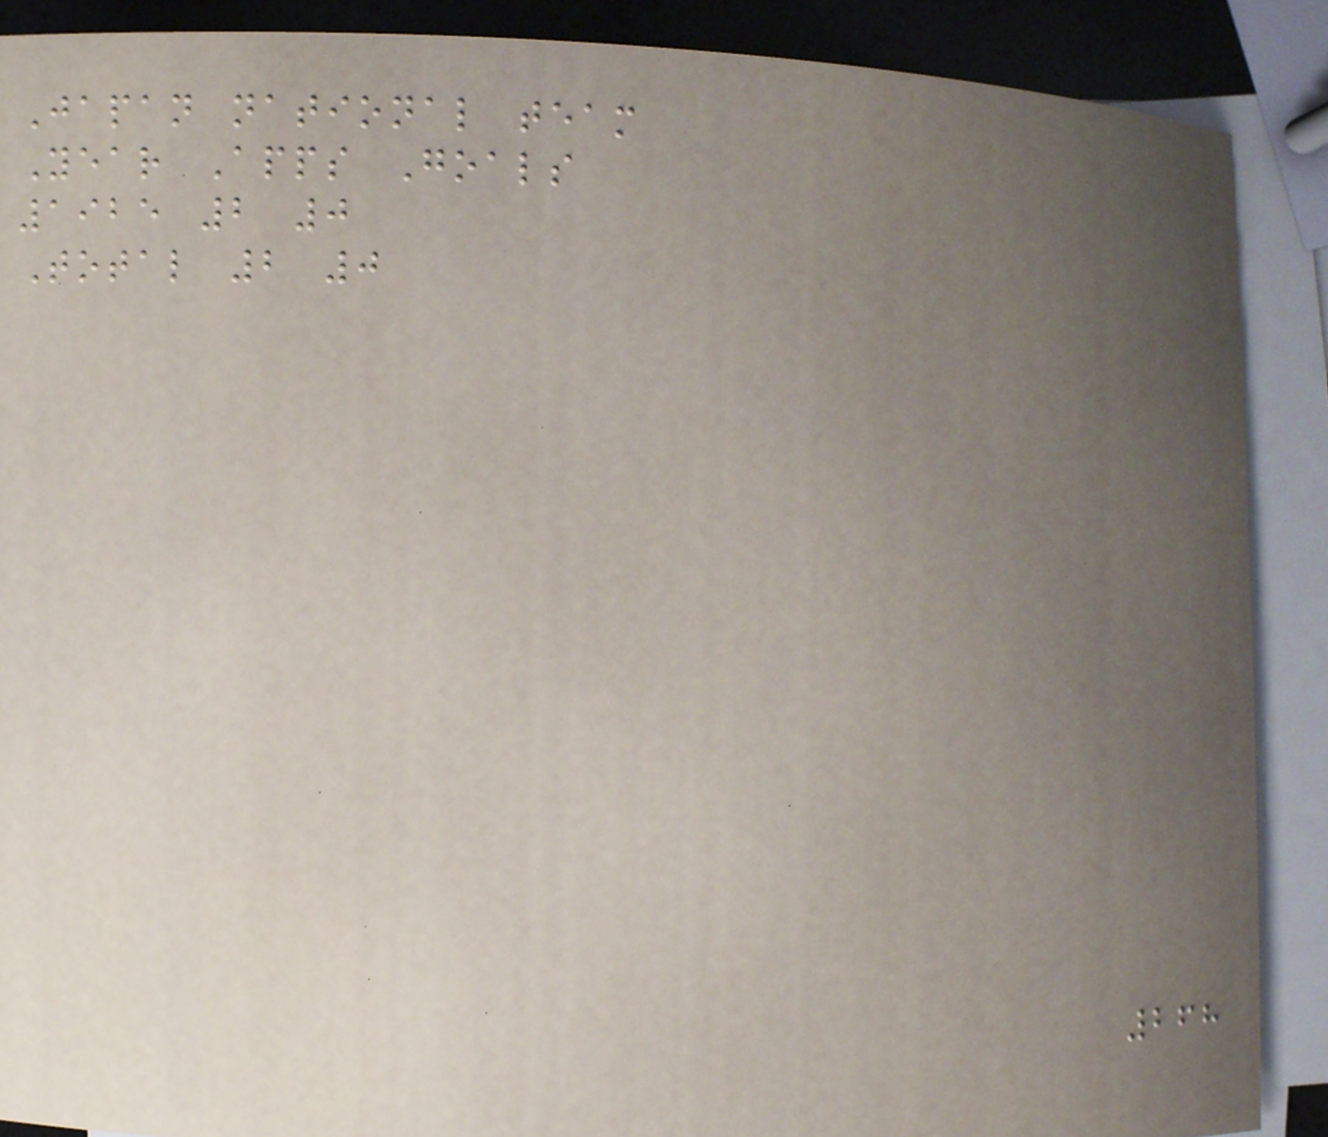Japan national team
Year Apps Goals
1925 2 0
Total 2 0
268
